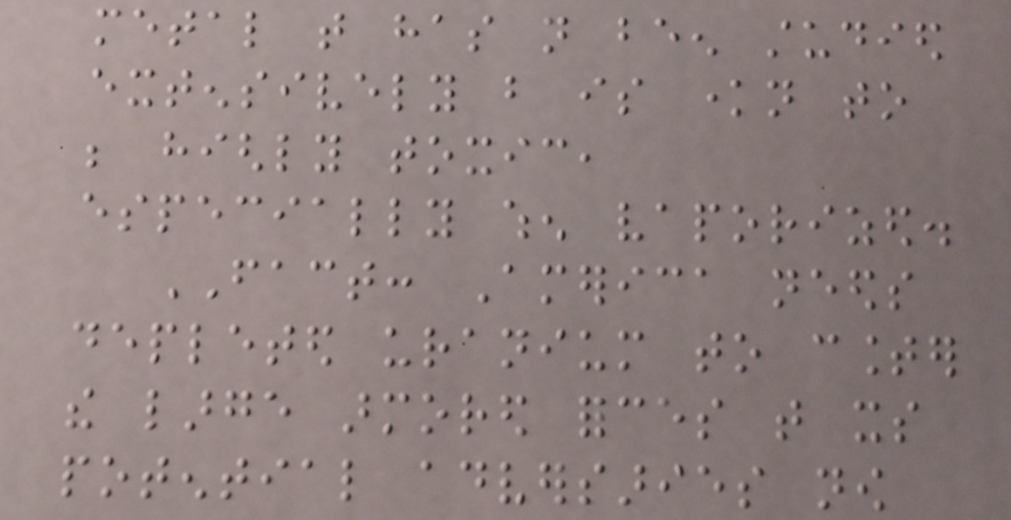metal that has not been studied
extensively but is known to
be highly toxic,
especially when vaporized.
FACT: America needs
depleted uranium to counter
the large armored forces that its
potential adversaries now
